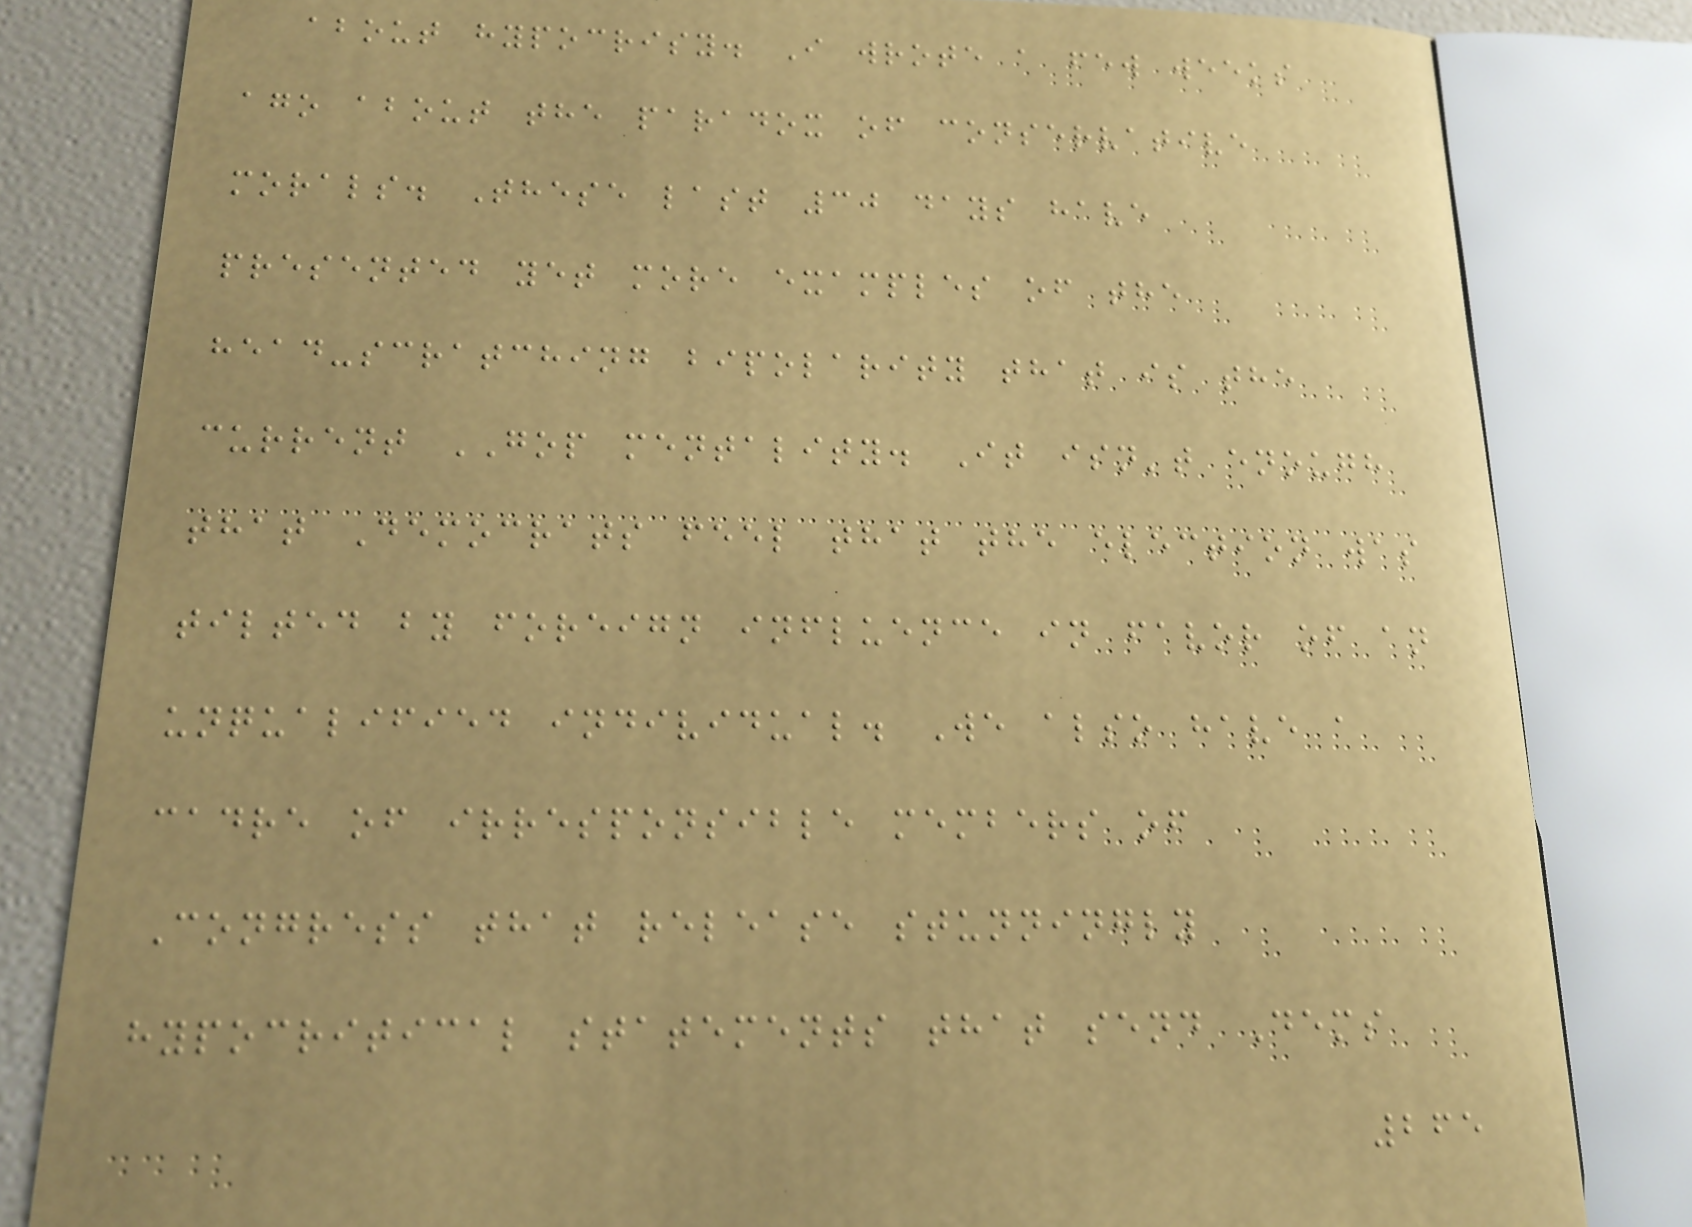about hypocrisy. I wrote a few weeks
ago about the paradox of conservative
morals. These last 30 days have
presented yet more examples of the
head-scratching bipolarity that is the
current GOP mentality. It isn't enough
that Democrats feel that the election was
tilted by foreign influence in favor of an
unqualified individual. We also have a
cadre of irresponsible members of
Congress that release stunningly
hypocritical statements that send Dems
265
